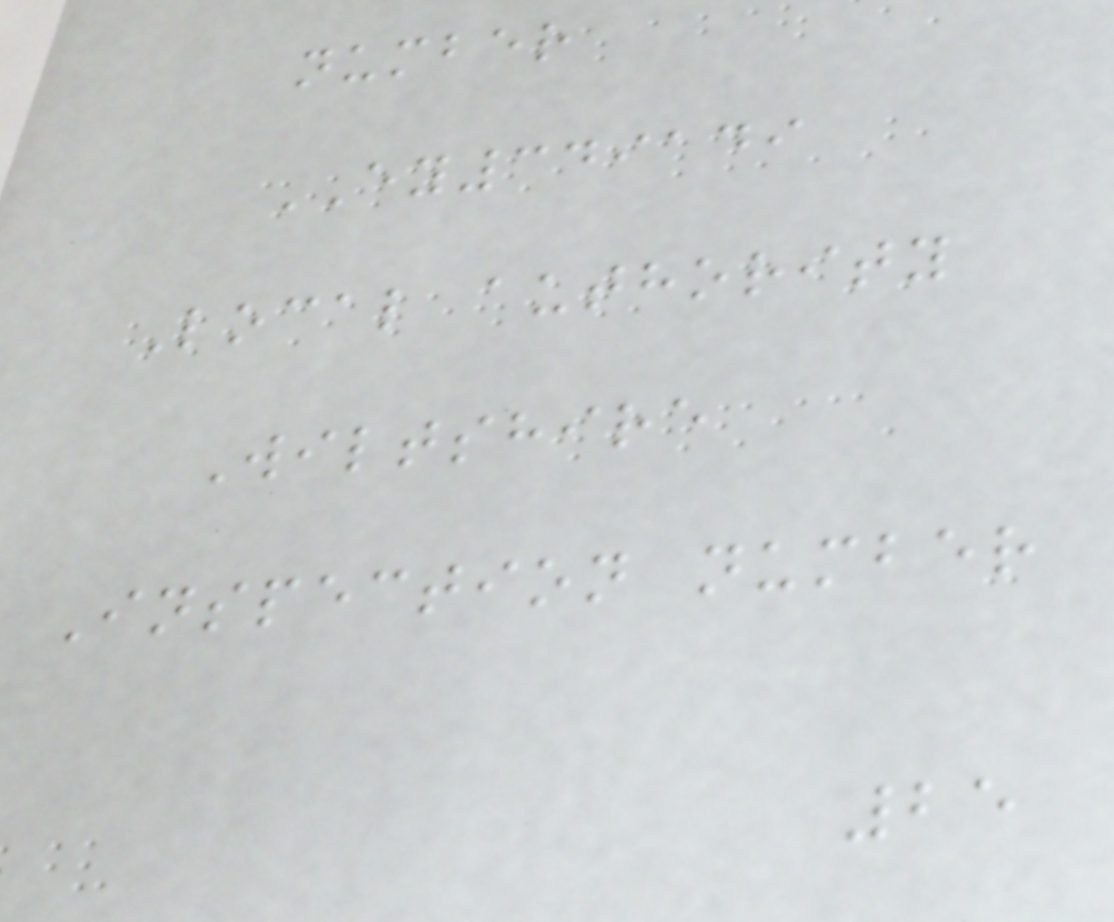number
EY349149
Local authority
Wiltshire
Inspection number
25
